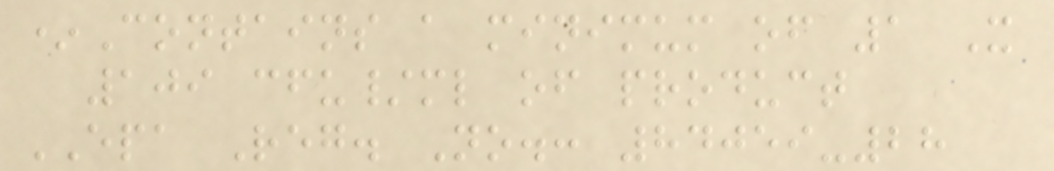*Contains a minimum of 1 X
109 cfu/ml of product
EPA Reg. No.: 84059-28
